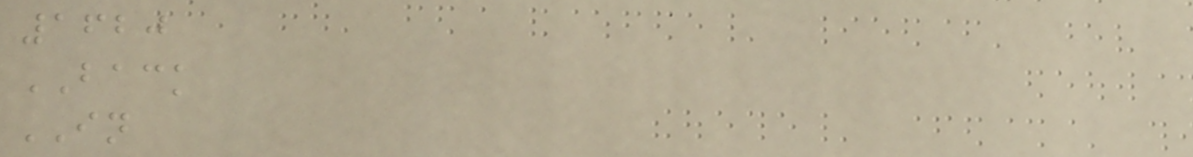1620
BACK
IN
